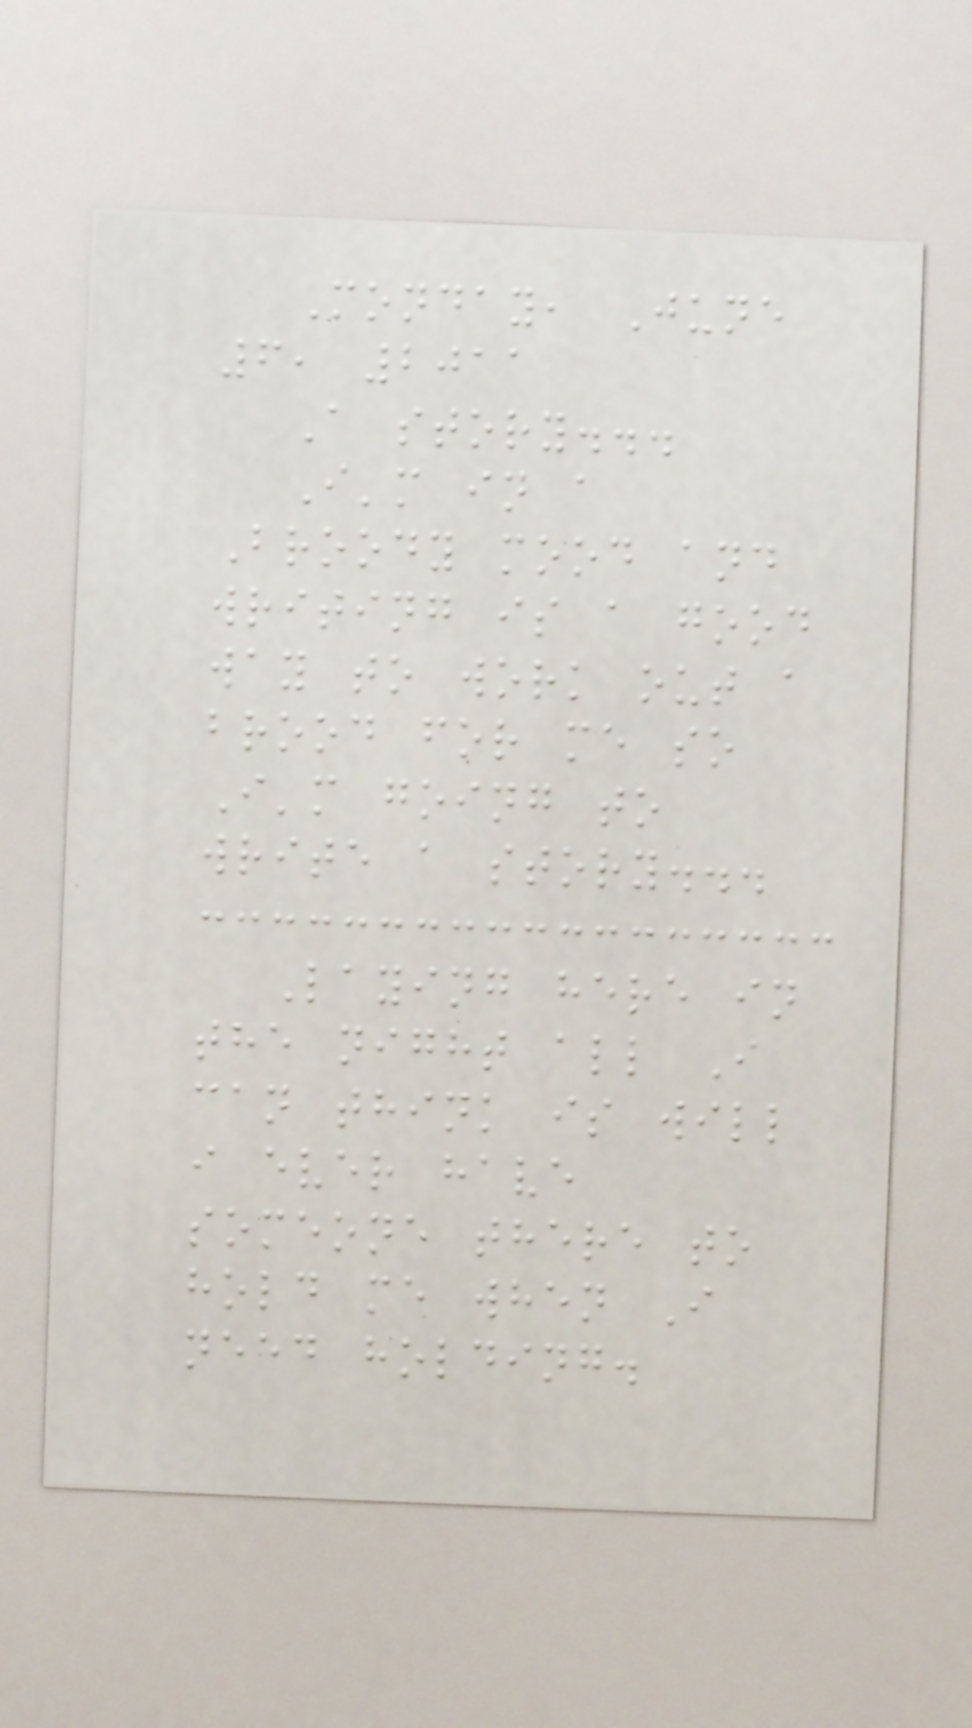Monday, June
6, 2011
A story...
I'm in a
Broody mood and
writing is a good
way to work out a
brood for me so
I'm going to
write a story...
Laying here in
the night all I
can think is will
i ever have
someone there to
hold me when I
need holding.
